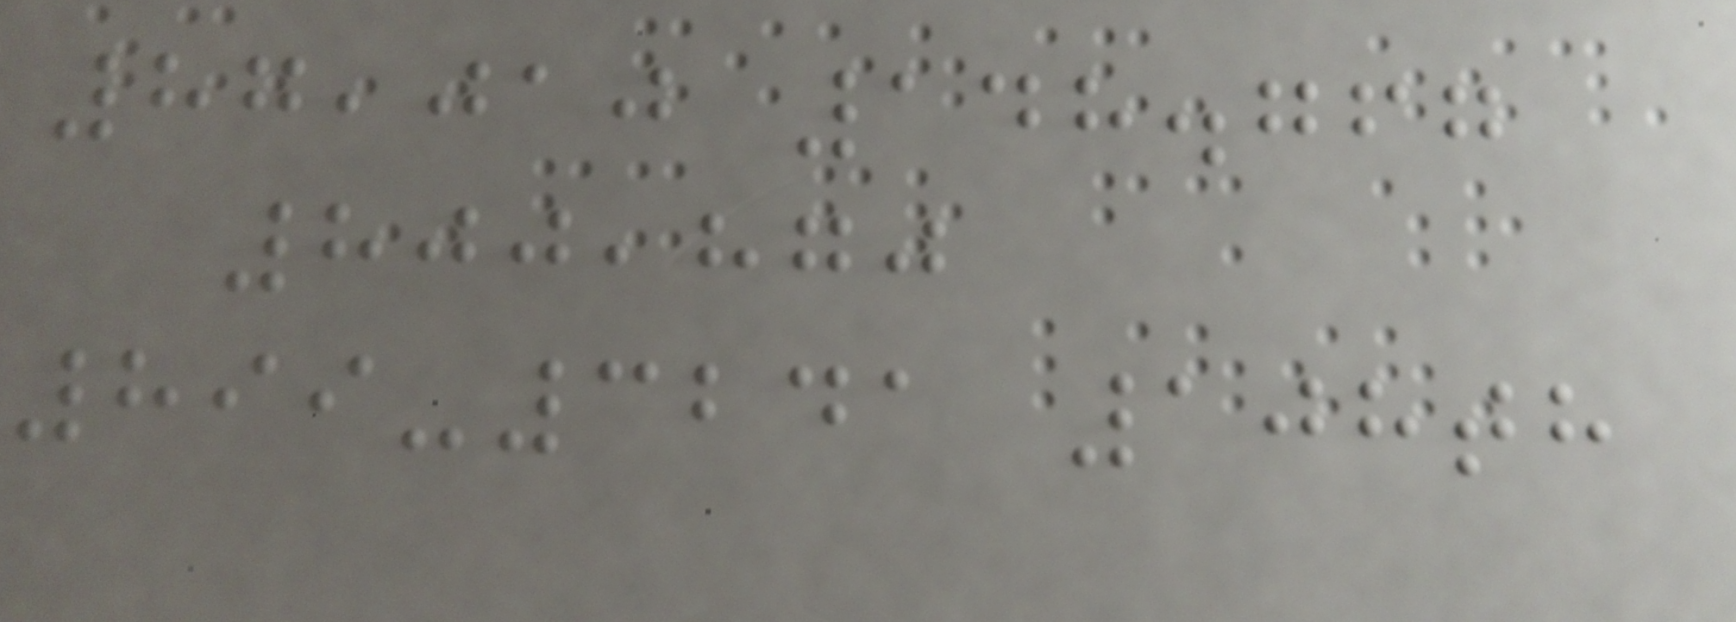87,010 148.767
800,870
899-3241 108th
